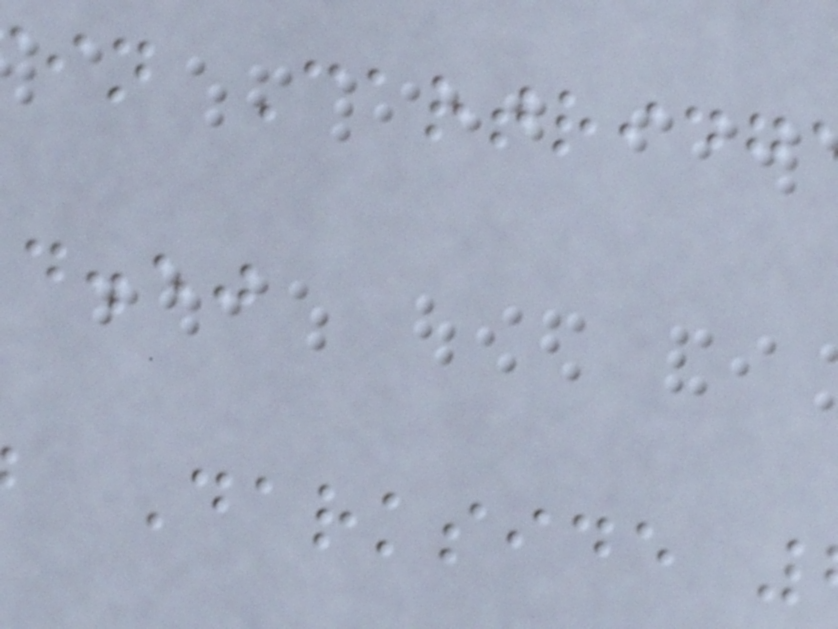in Cartridg
Darkside
